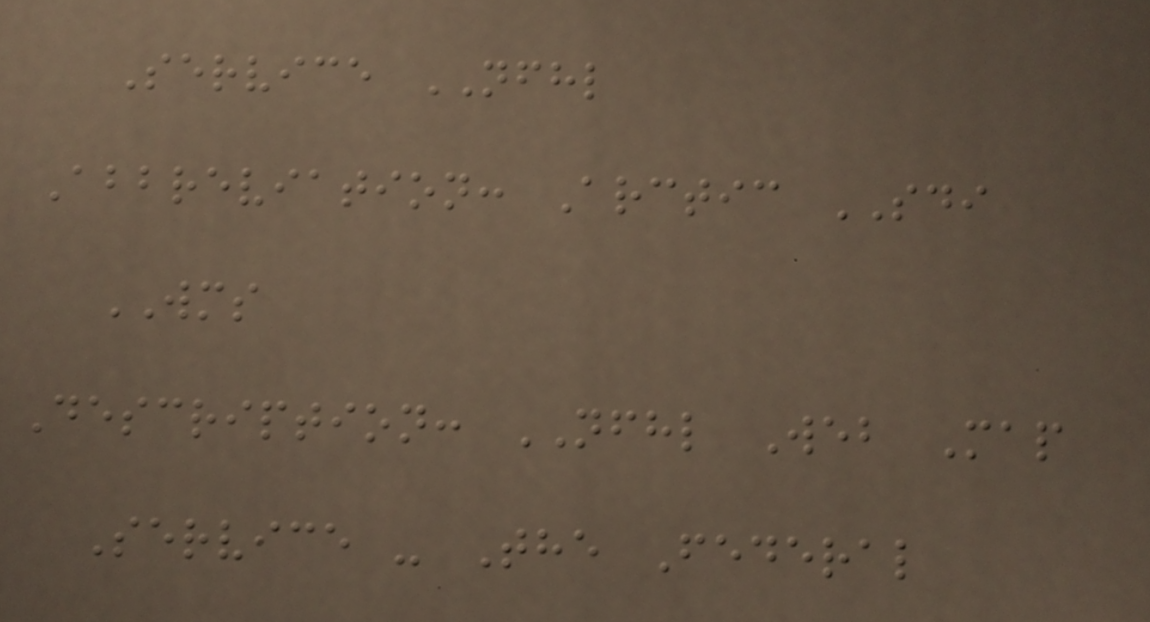Service NFHL
Abbreviation: Arctic SDI
WMS
Description: NFHL Web Map
Service - The Federal
